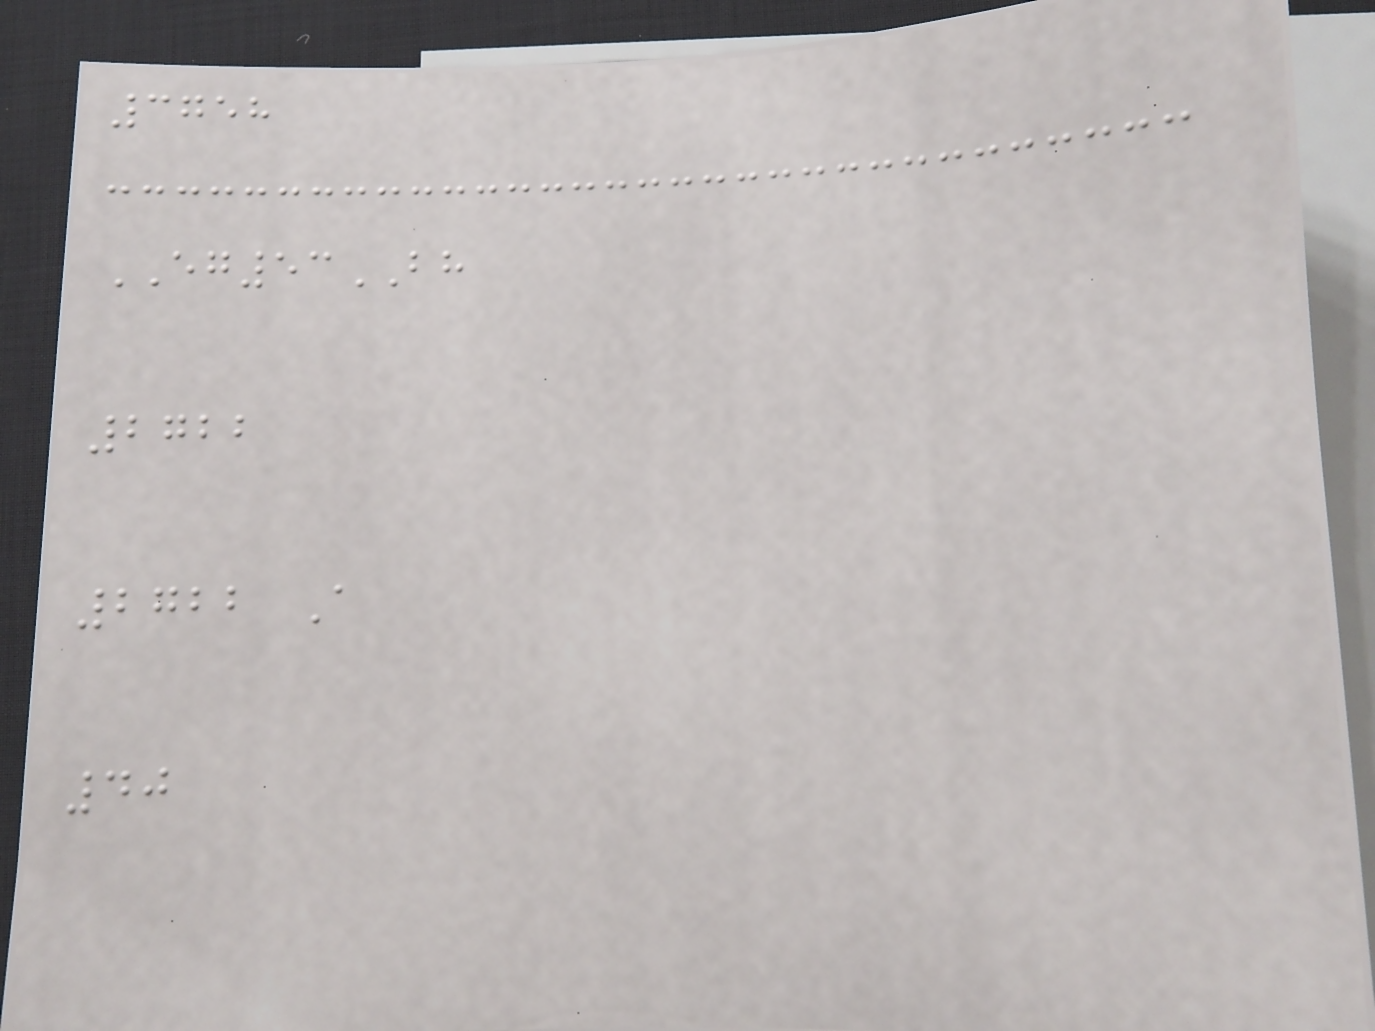3758
EG53BH
2722
2722 A
40
